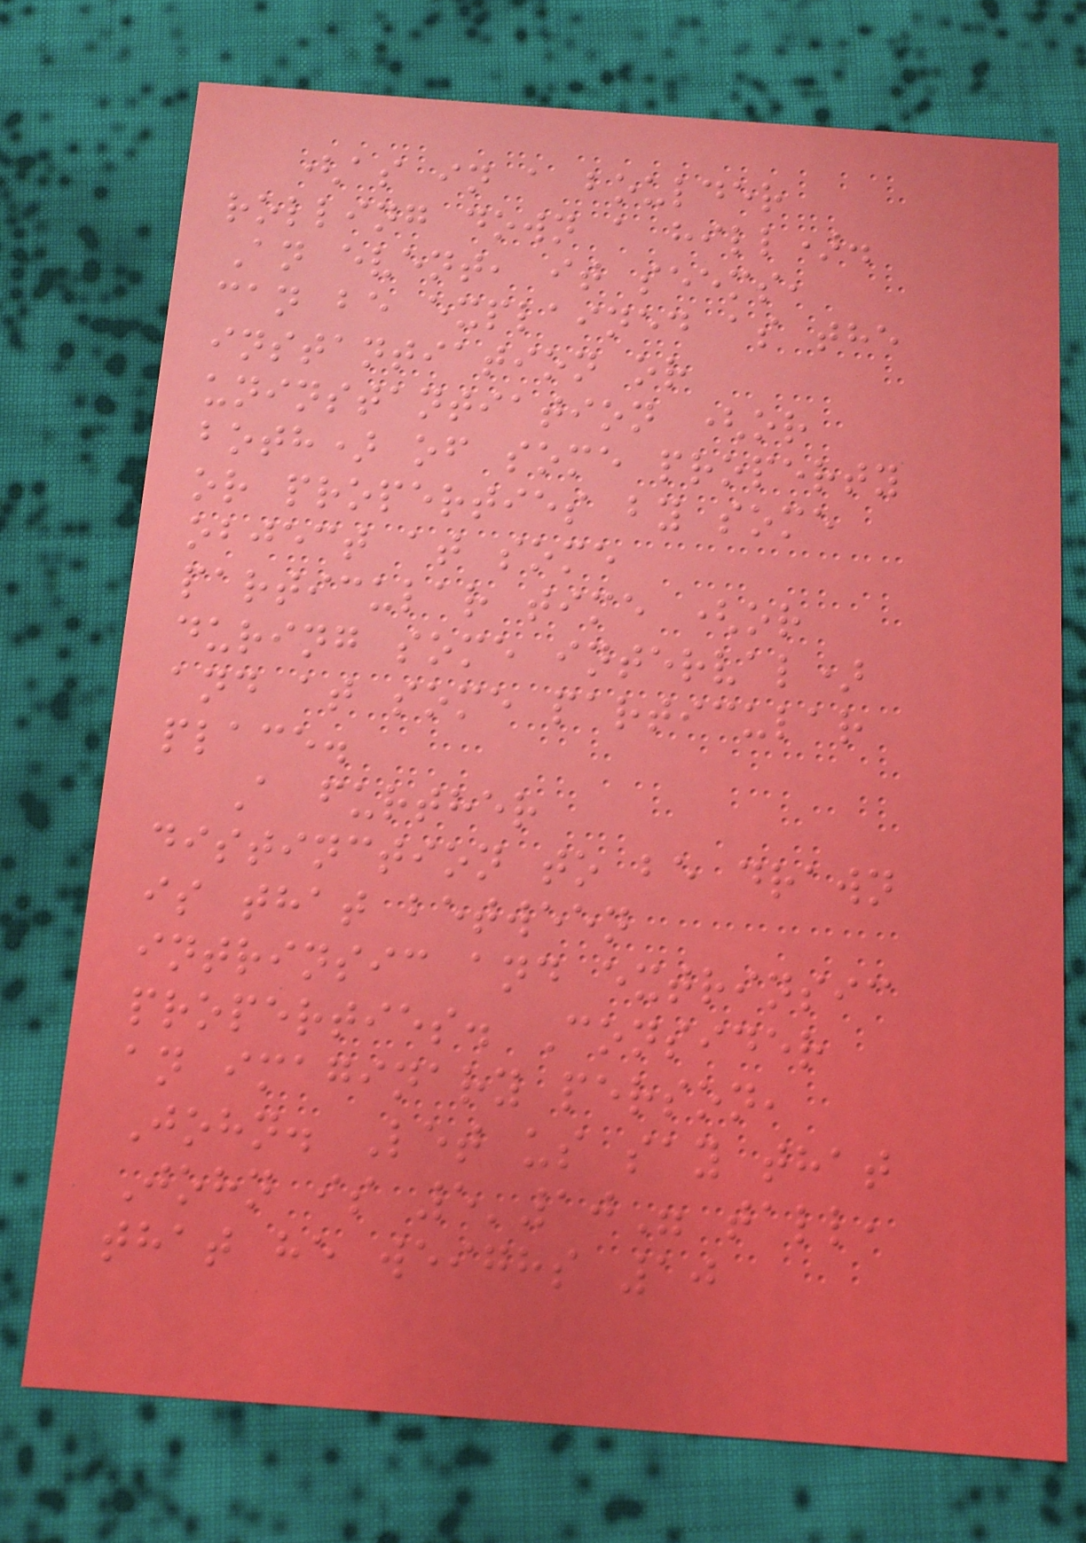(as in a boulder
rolling down a hill).
An event, it seems,
can be explained as the
instantiation or
uninstantiation (or
both) of some property
or properties by some
object at some
particular time (or
during some interval)
and at some particular
place.
A further
distinction to be drawn
is that between
intrinsic and extrinsic
properties. Consider
an imaginary person,
John. Let us say that
John is 5'10" tall,
that he weighs 10
